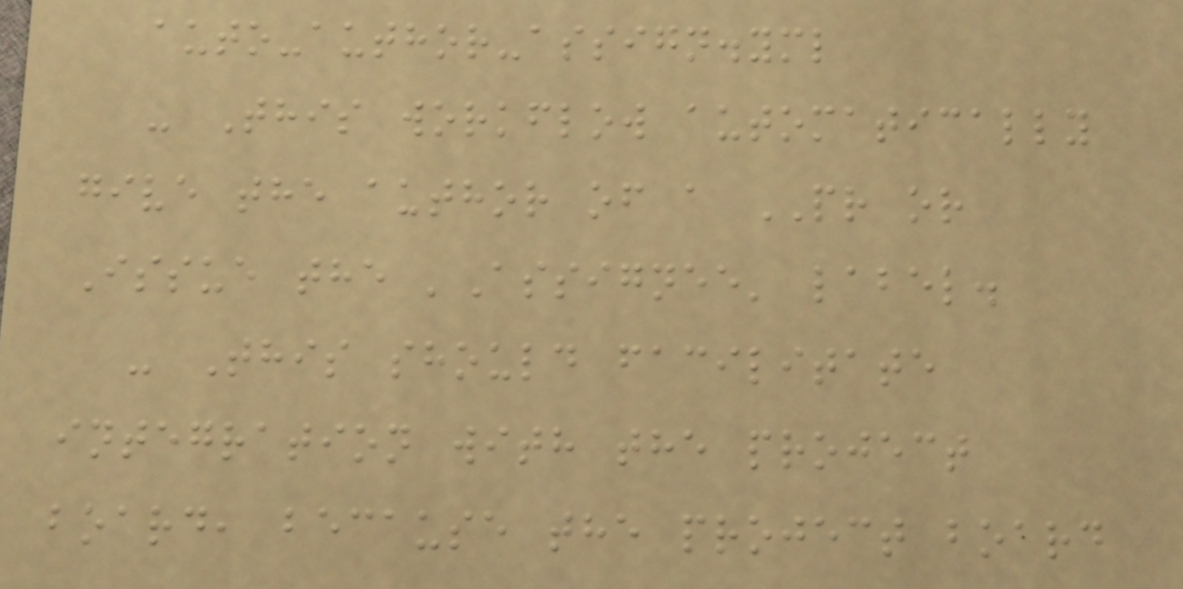auto-author-assign.yml
- This workflow automatically
give the author of a PR or
Issue the 'Assignee' label.
- This should facilitate
integration with the project
board, because the project board
